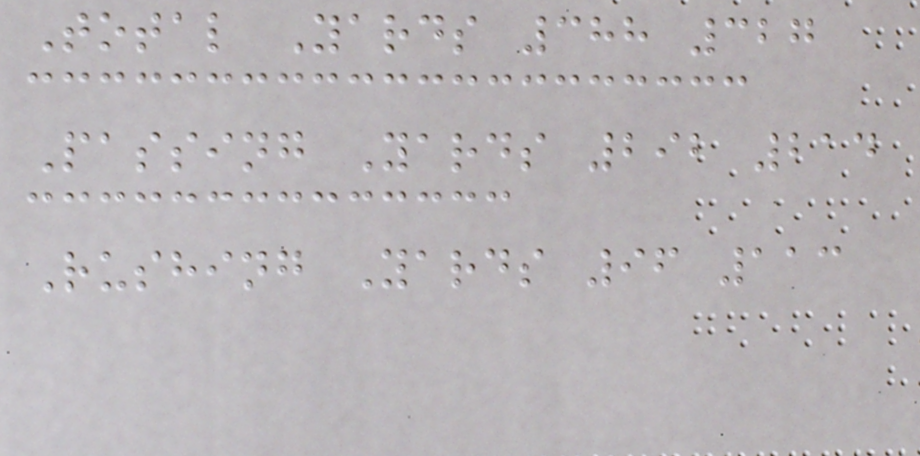Total Yards 388 327
Passing Yards 292 214
Rushing Yards 96 113
